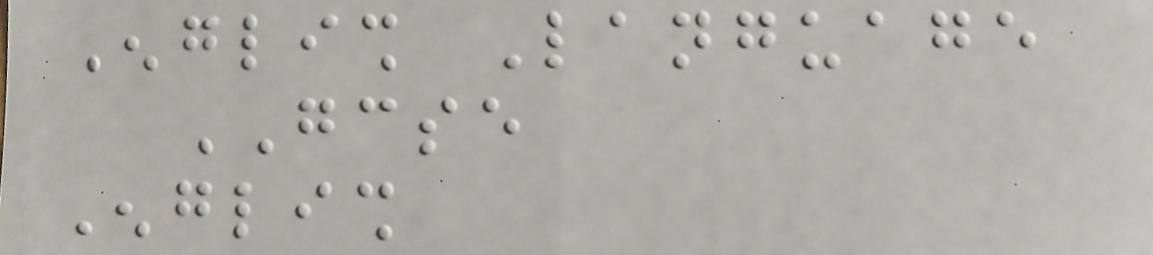English Language
GCSE
English
